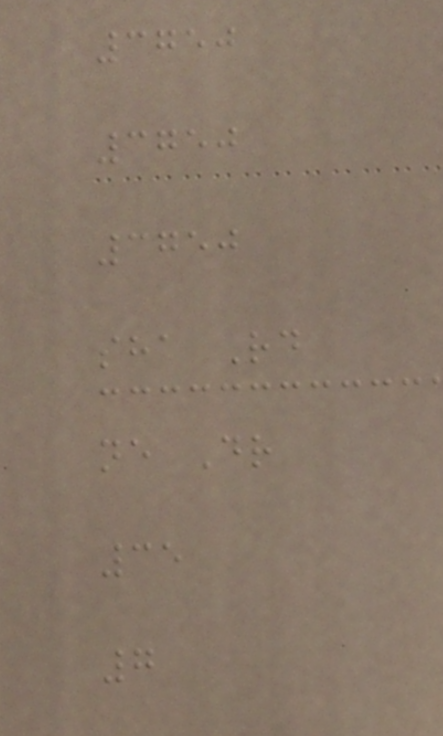3750
3750
3750
sha Rd
ne Dr
35
7
